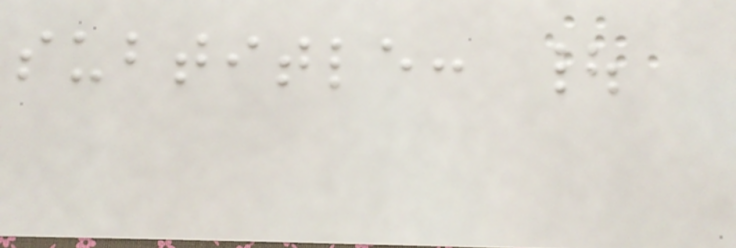subtitle: |
